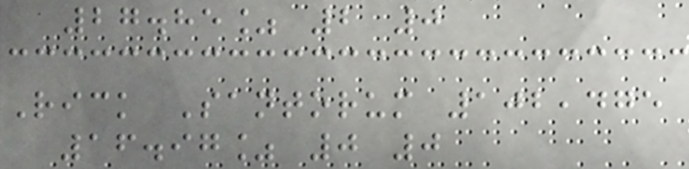27.85% 2 0
Rick Santorum 102,475
16.97% 0 0
